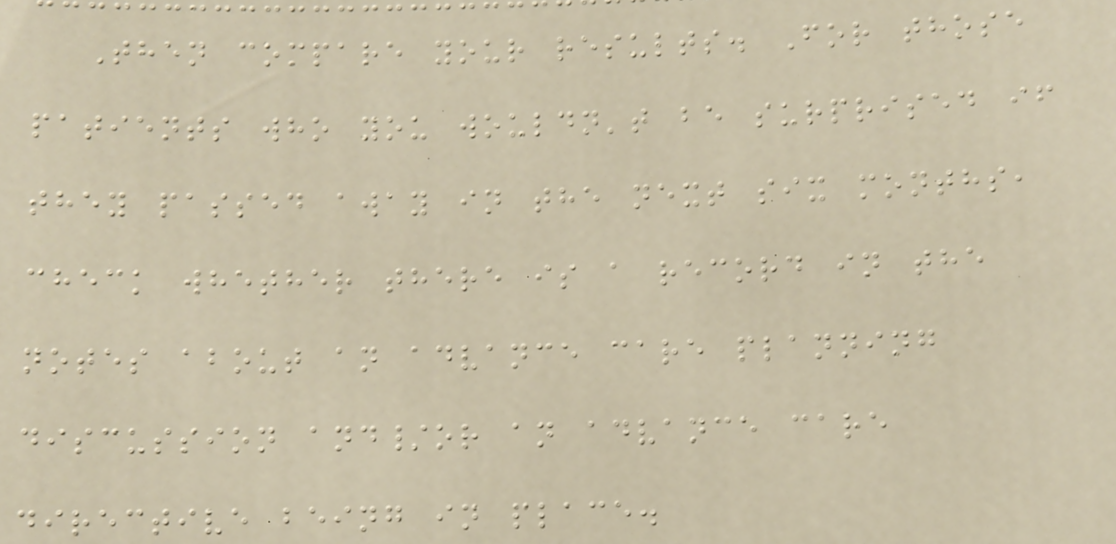Then compare your results. For those
patients who you wouldn't be surprised if
they passed away in the next six months,
check whether there is a record in the
notes about an advance care planning
discussion and/or an advance care
directive being in place.
